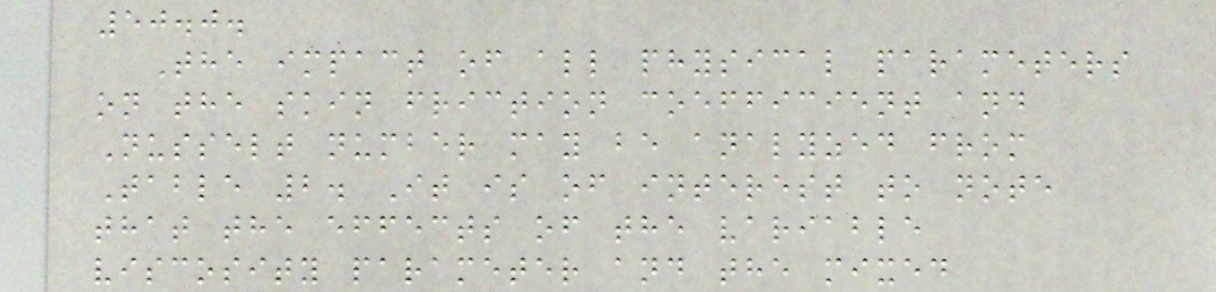50.0.
The impact of all physical parameters
on the skin friction coefficient and
Nusselt number may be analyzed from
Table 2. It is of interest to note
that the effects of the variable
viscosity parameter and the mixed
